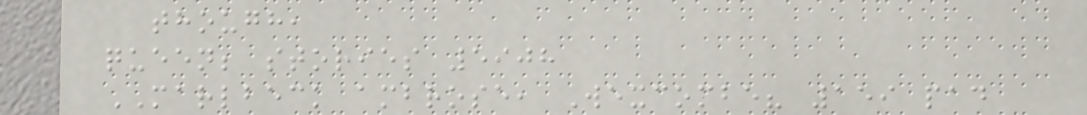though,
queen; stories 5908
MARLBECK ambrose, Wexcombe? 159 pad
